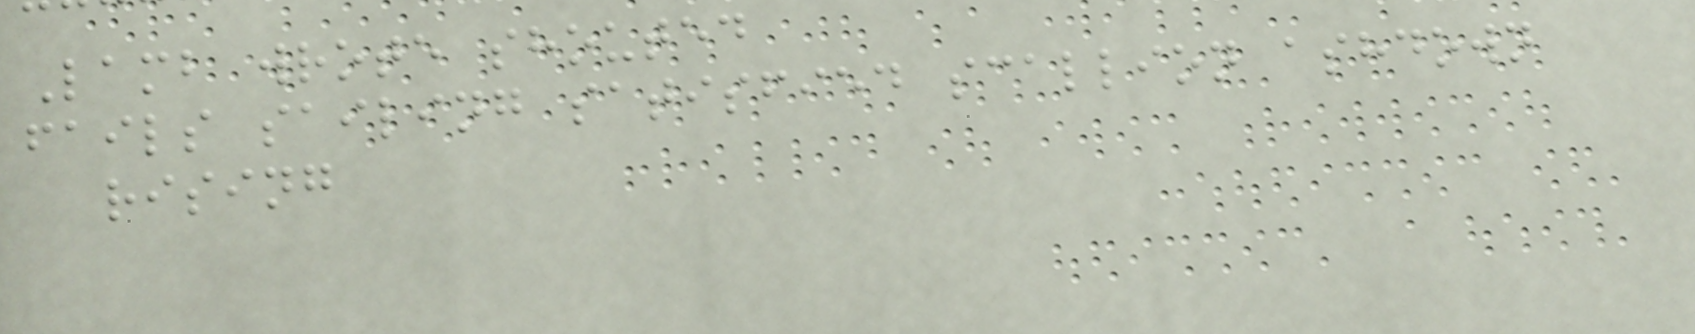Lamb wrote shouted
fails sailing satisfied scallion ashdown
rising
